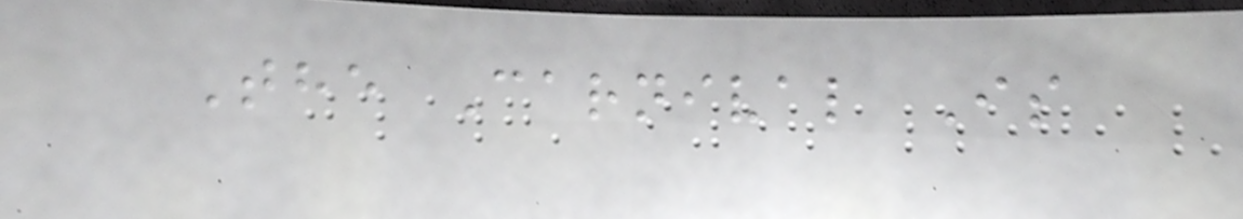The Carnival Is
